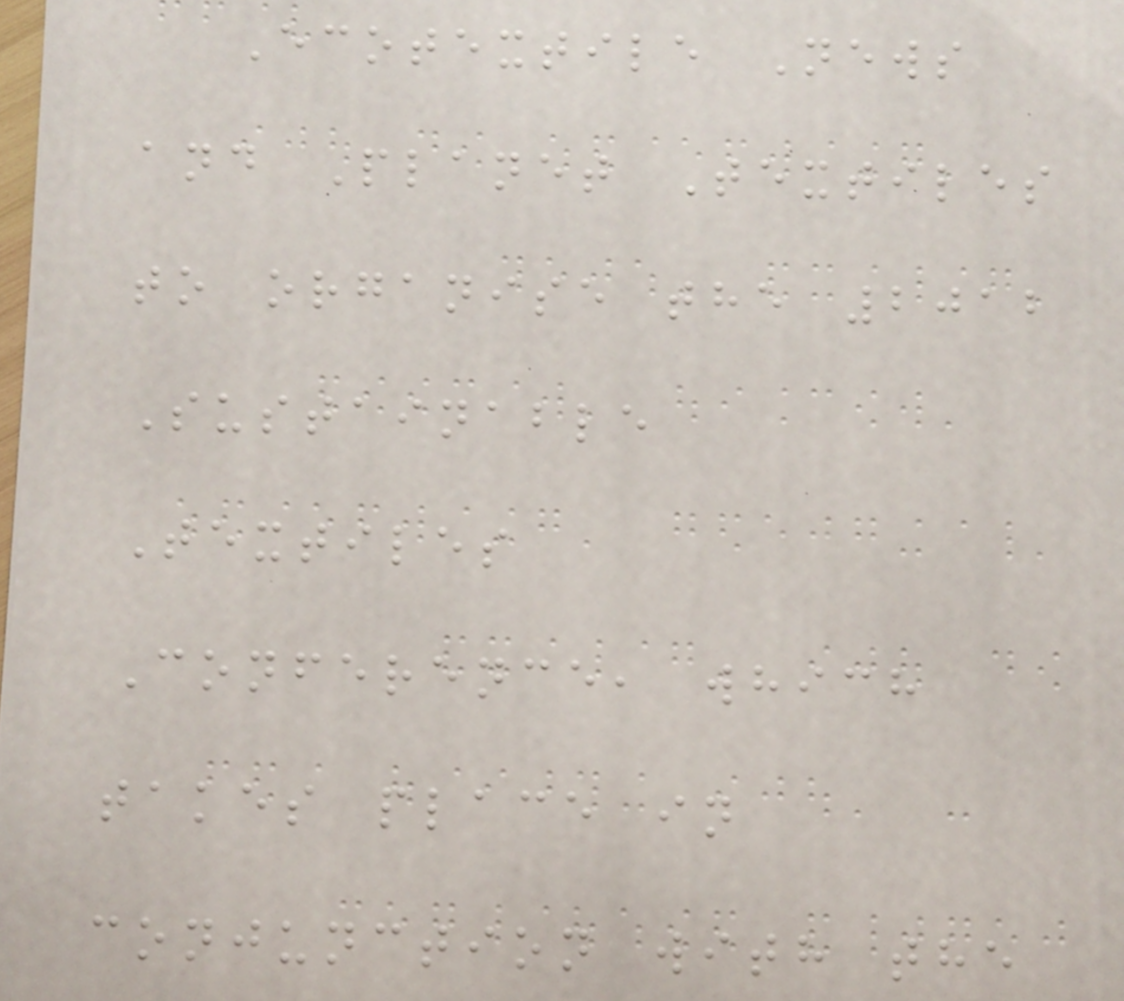Ecotextile News
and Planet Textiles
to organise the 2012
Sustainable
Textiles
Conference, which
takes place in
conjunction with the
